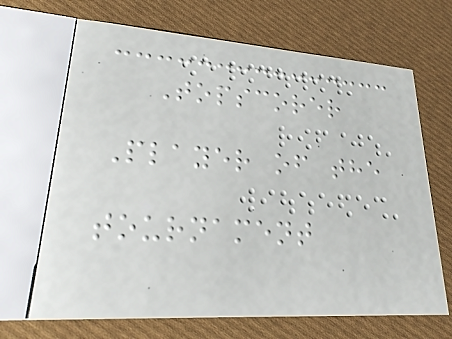Topscorer
Player of the
tournament
